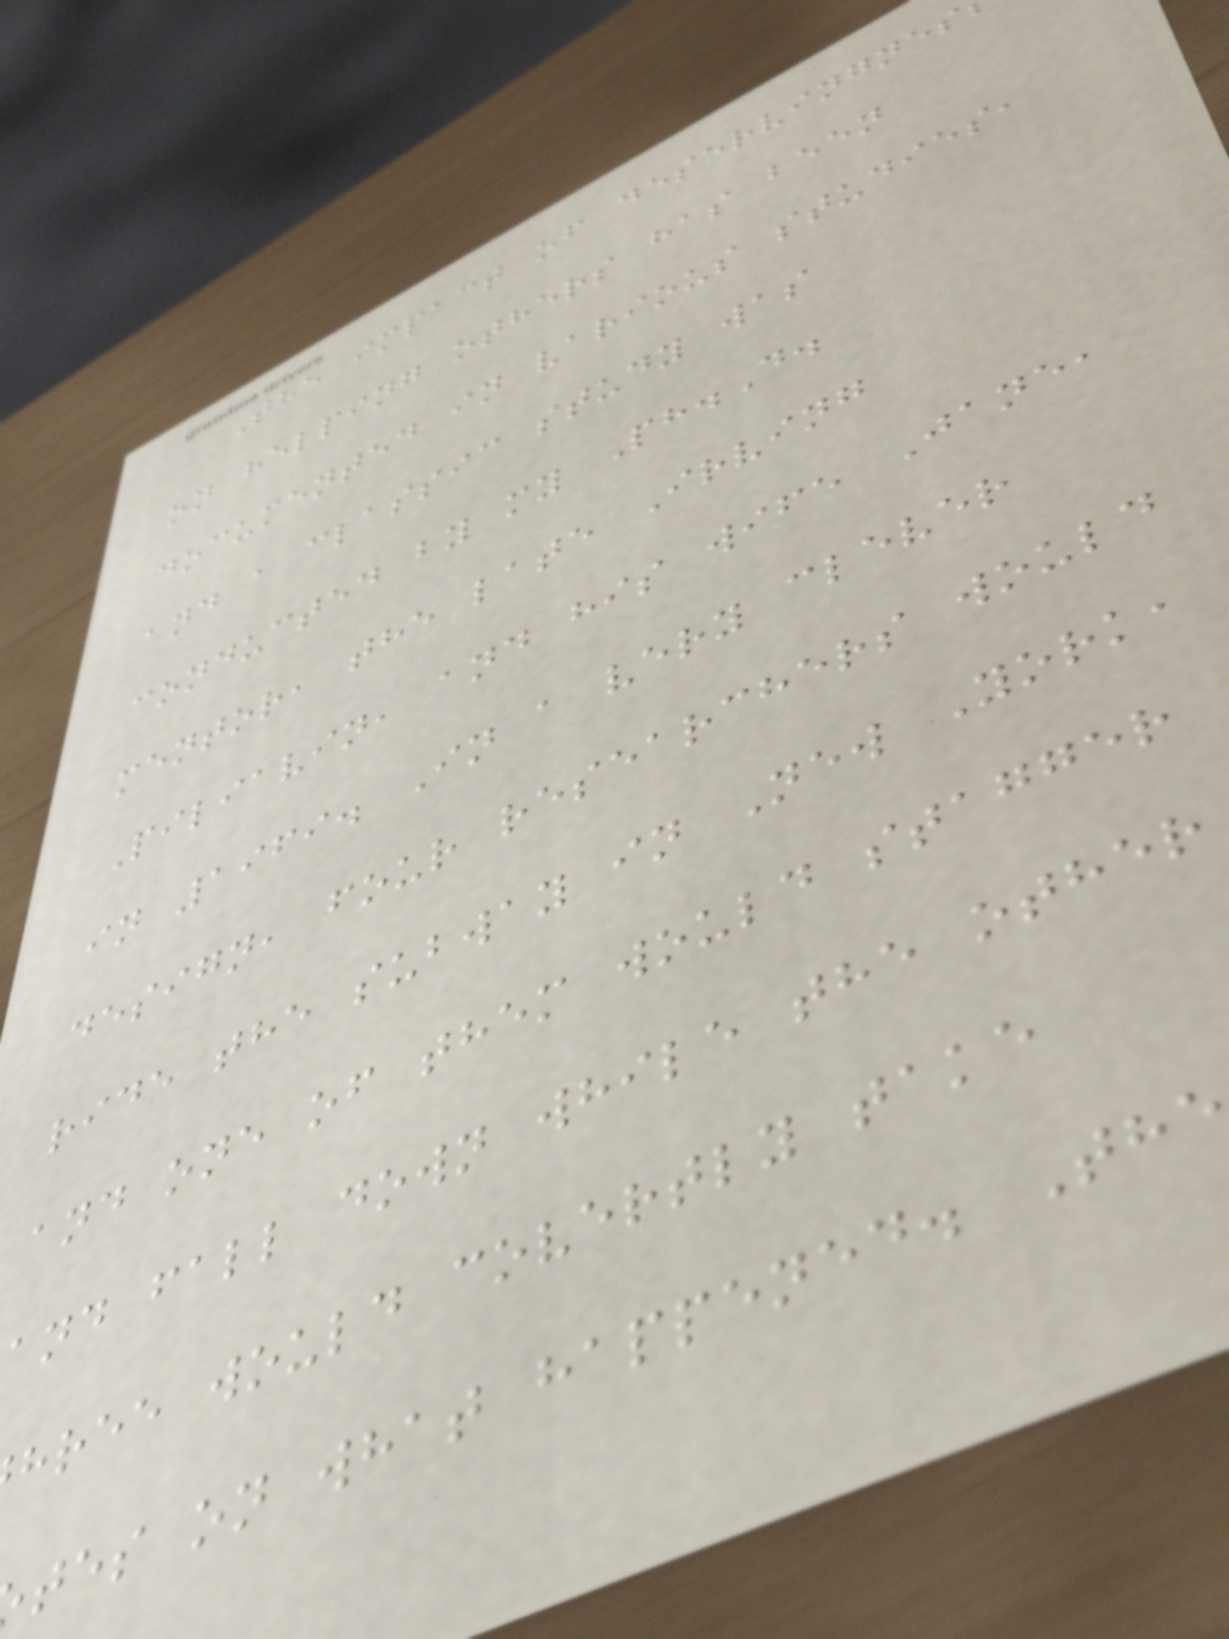The impact of deservingnes
on helping others has been
documented in various studies,
and a classic study was
conducted by my Ph.D.
mentor, the late Irving
Piliavin, and his wife Jane,
in 1969. In a very clever
design, four researchers would
ride the subway in New York,
and one of them would stagger
and fall down while the other
hree would covertly take
tes on what happened. The
